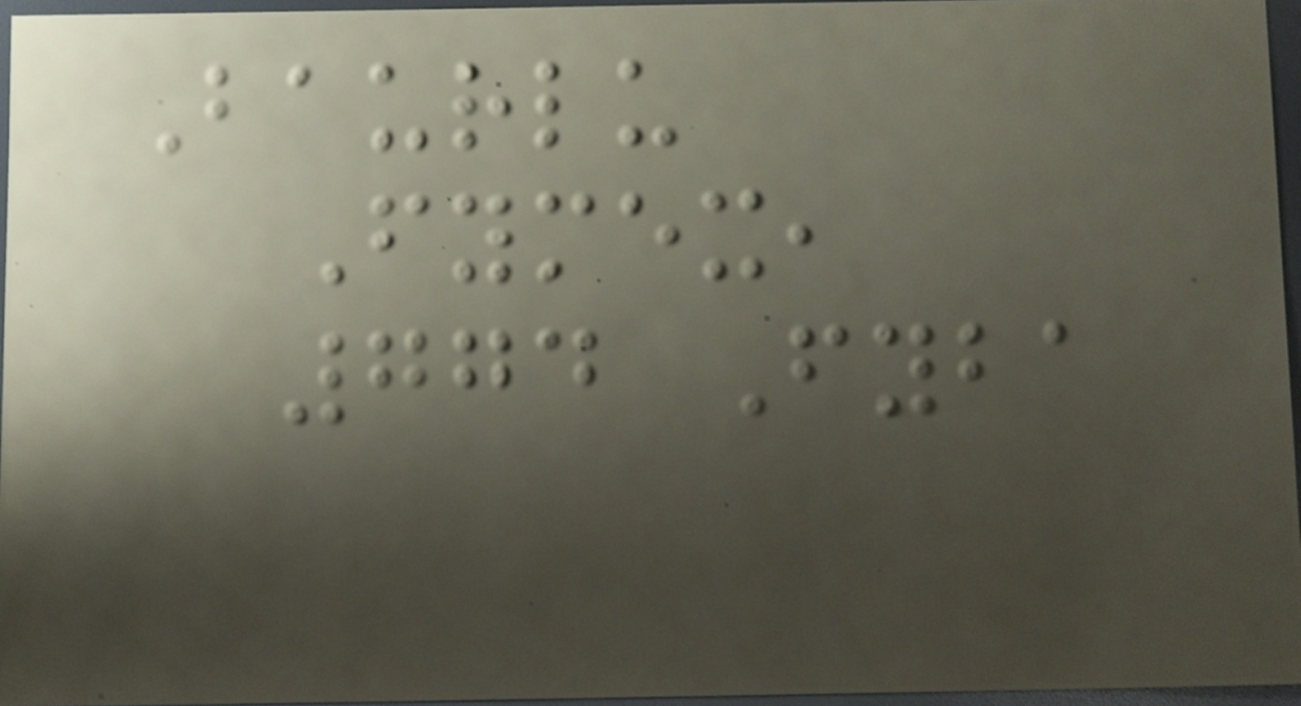Baurlu
Fymex,
774 Fyba
